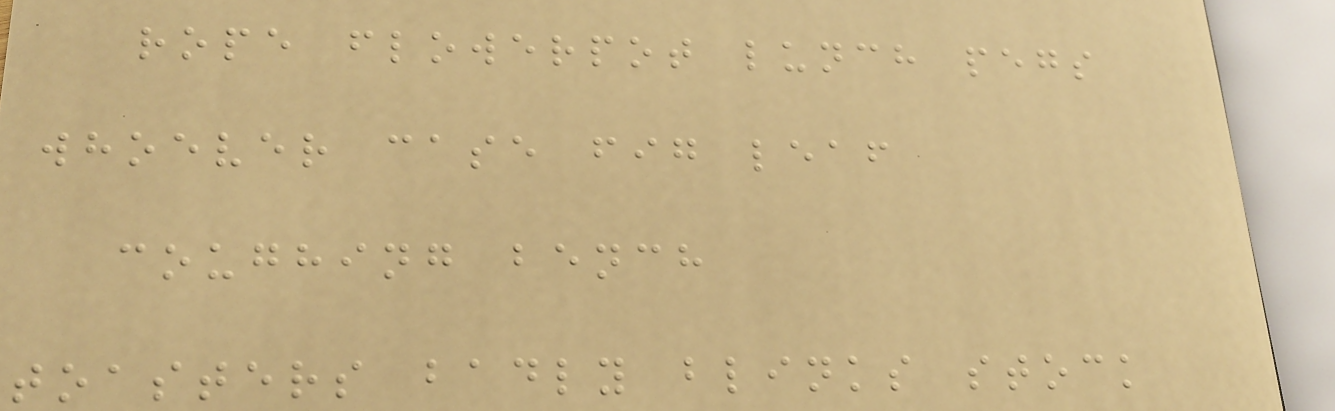rope flowerpot lunch pegs
whoever case fig leaf
coughing bench
toasters badly blinks stock
